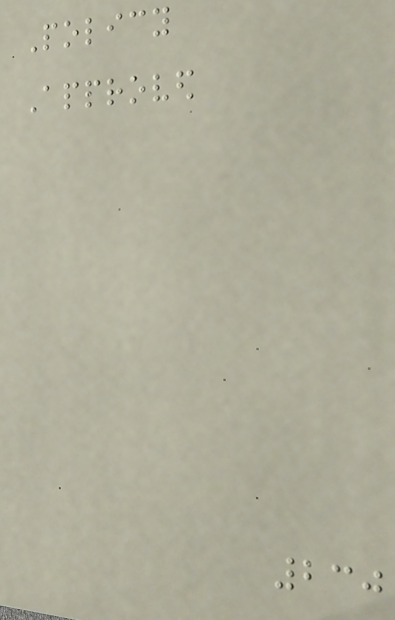Policy
Approved
230
